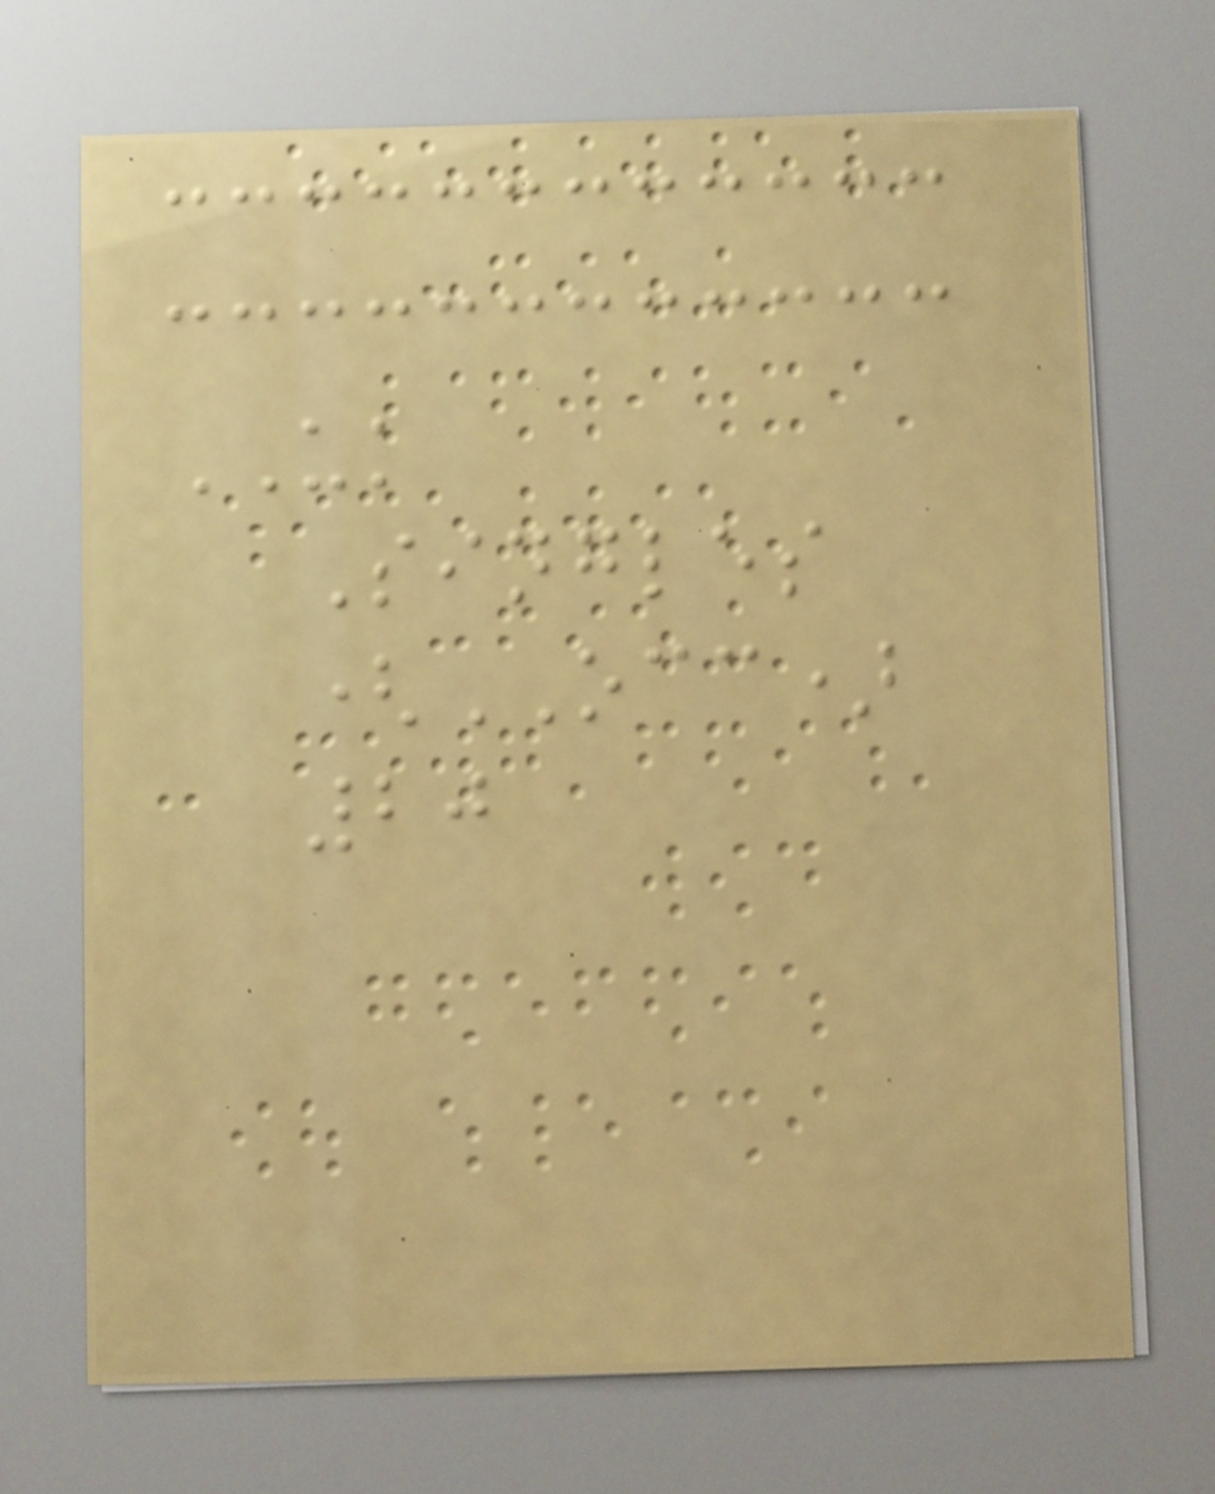UK
Singles
(OCC)
20
